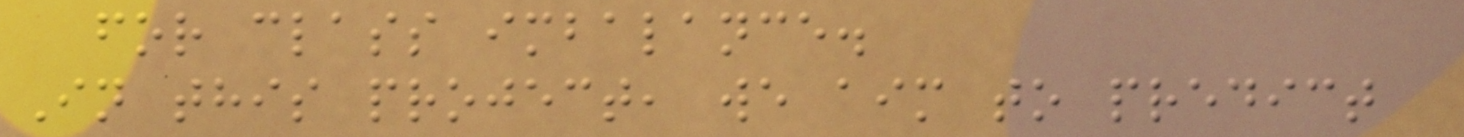for class imbalance.
In this project, we aim to predict
